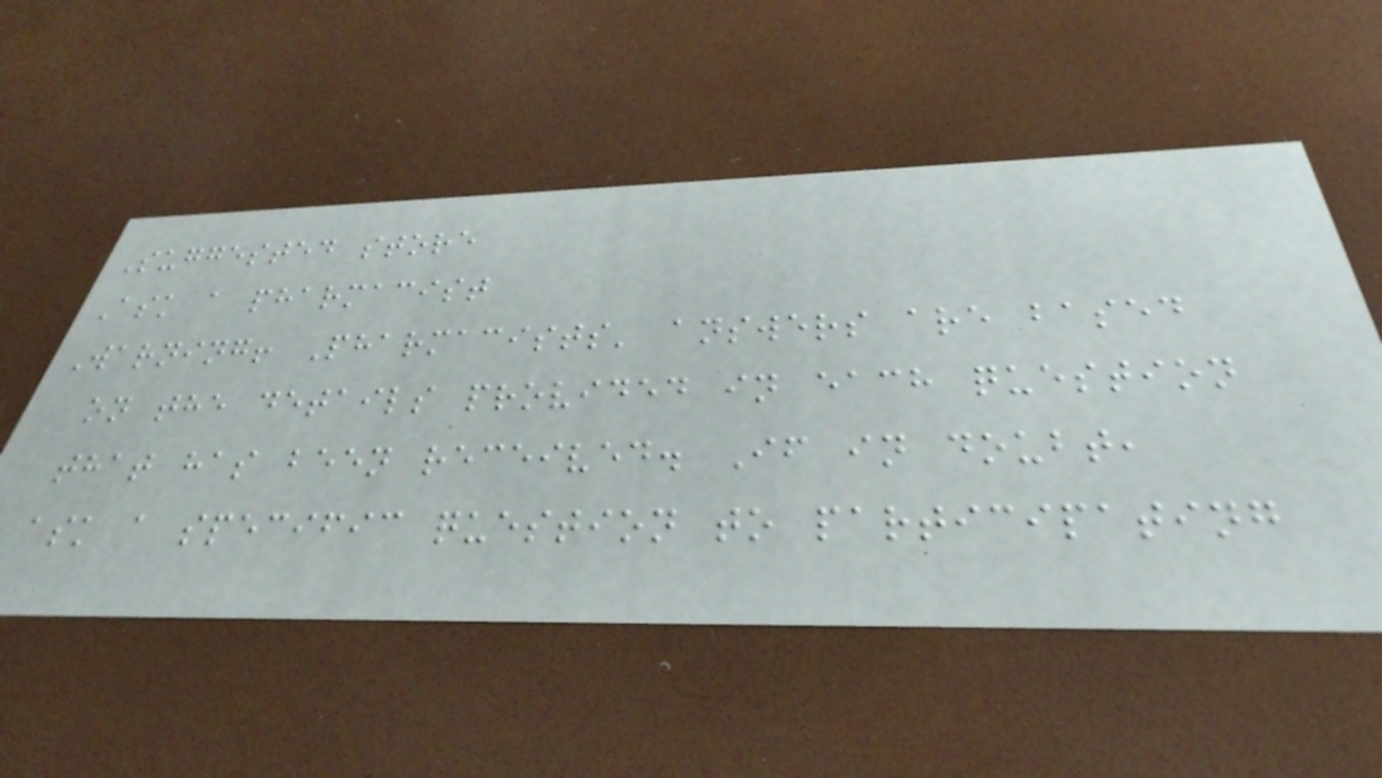Suggested store
Ask a pharmacist
Warning! Pharmacists' answers are based
on the details provided in each question
that has been received. If in doubt,
ask a specific question to participating
